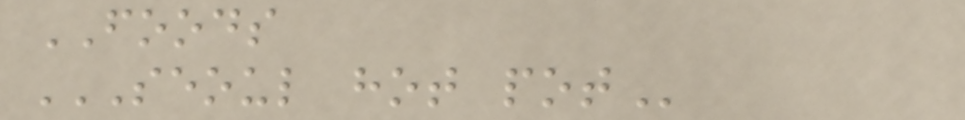FOODS
SEOUL HOT POT
